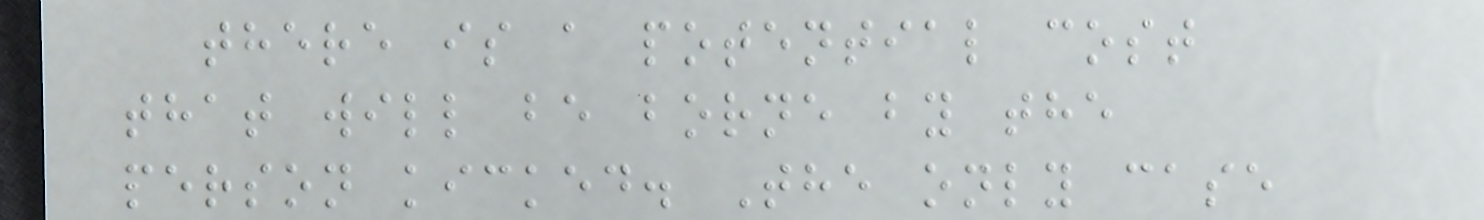there is a potential cost
that will be borne by the
person kicked. The only case
